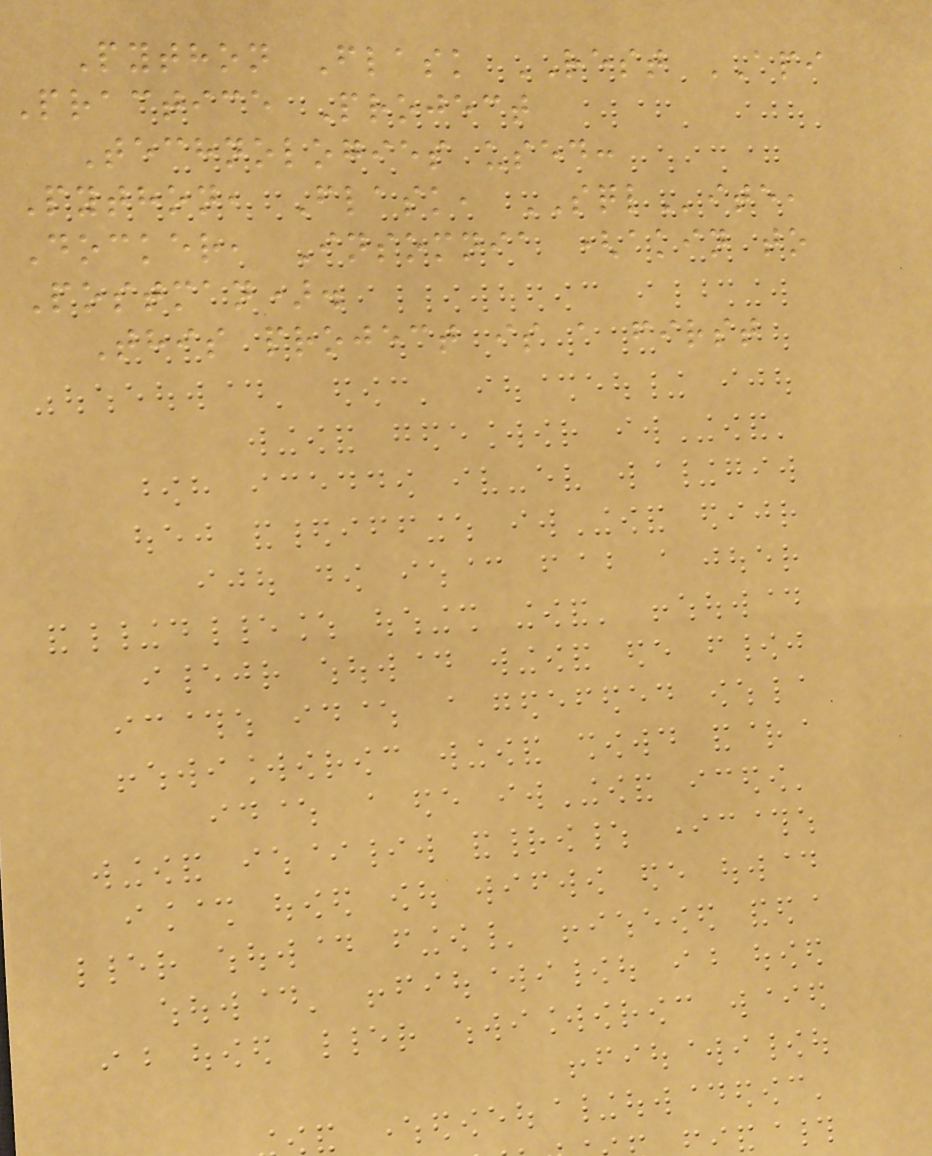Python Flask REST API
Practice Project
Technologies used:
Python, Flask, SQLite,
Docker, Insomnia (akin to
Postman).
This project is a first
